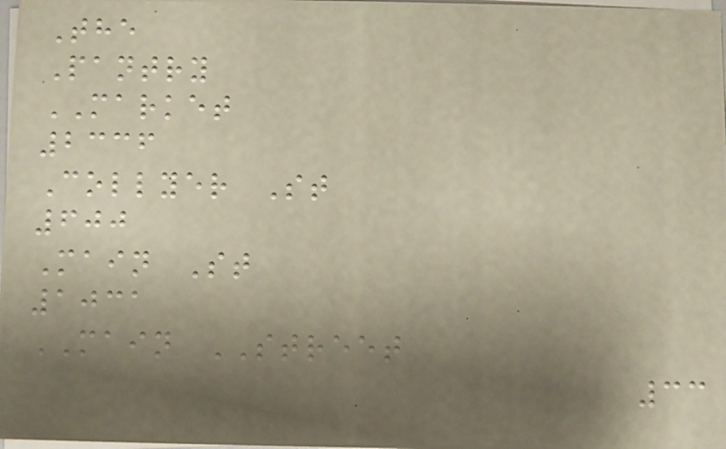The
Pantry
MARKET
2336
Collyer St
600
Main St
1031
MAIN STREET
33
